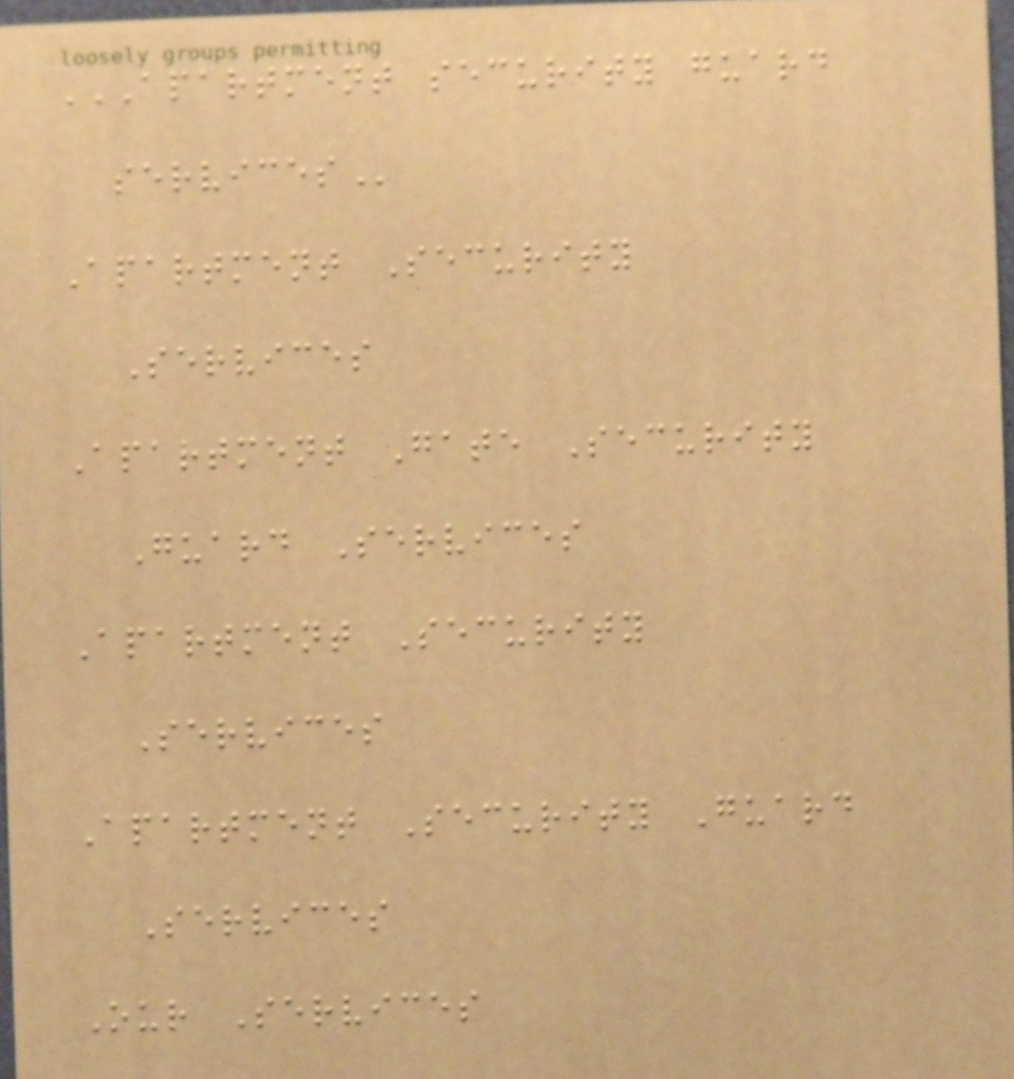APARTMENT SECURITY GUARD
SERVICES
Apartment Security
Services
Apartment Gate Security
Guard Services
Apartment Security
Services
Apartment Security Guard
Services
Our Services
